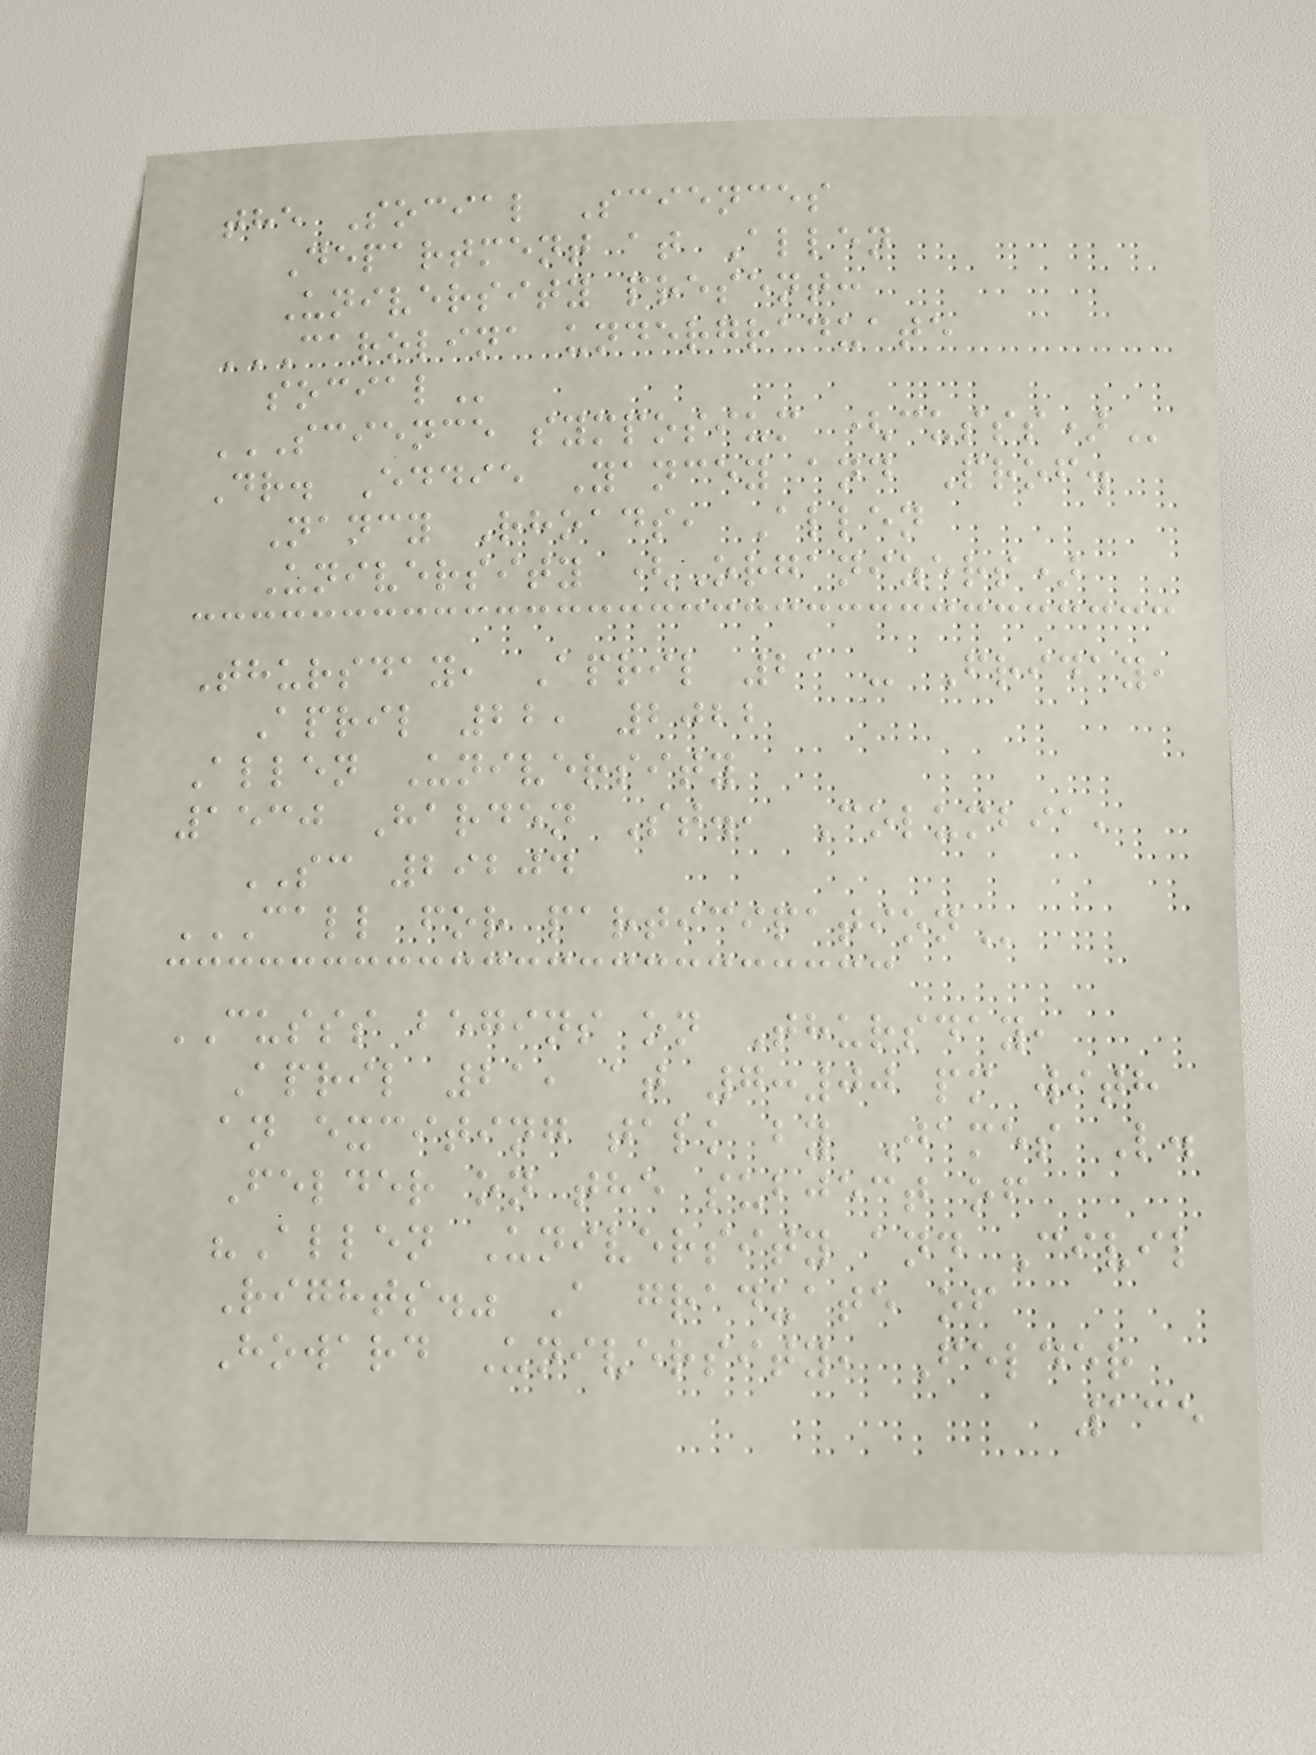the Social Sciences
Department at Allen
University present:
CAROLINA UNDERGRADUATE
SOCIAL
SCIENCE SYMPOSIUM (CUSSS)
Dr. Eddie Yancey and Prof.
Nancy Rhoads, Allen
University (Organizers)
Thursday, April 21 - Friday,
April 22, 2022
Allen University
1530 Harden St., Columbia,
SC 29204
CALL FOR PARTICIPATION
CUSSS begins on Thursday,
April 21, at 7:00 pm with
an exciting talk by James L.
Felder on the subject of
"Allen University and Civil
Rights." A graduate of
Howard University, Felder
135
